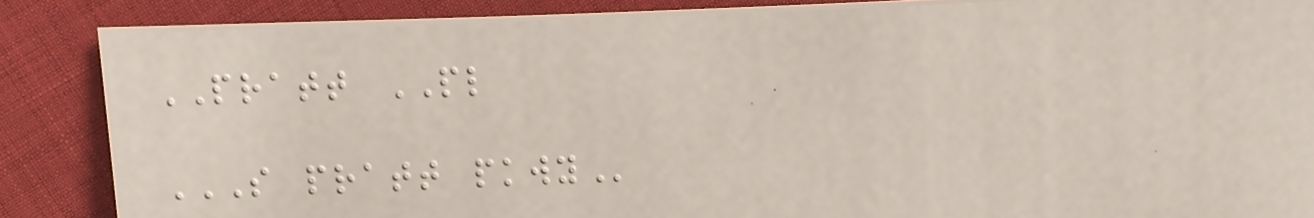PRATT PL
S PRATT PKWY
